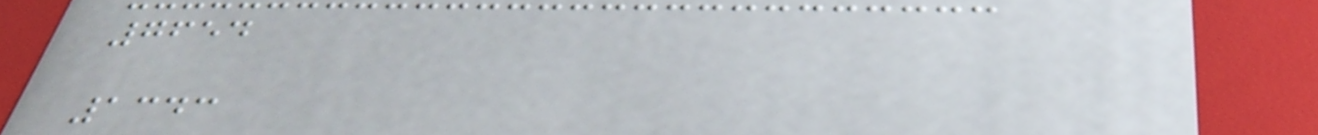7654
1343
